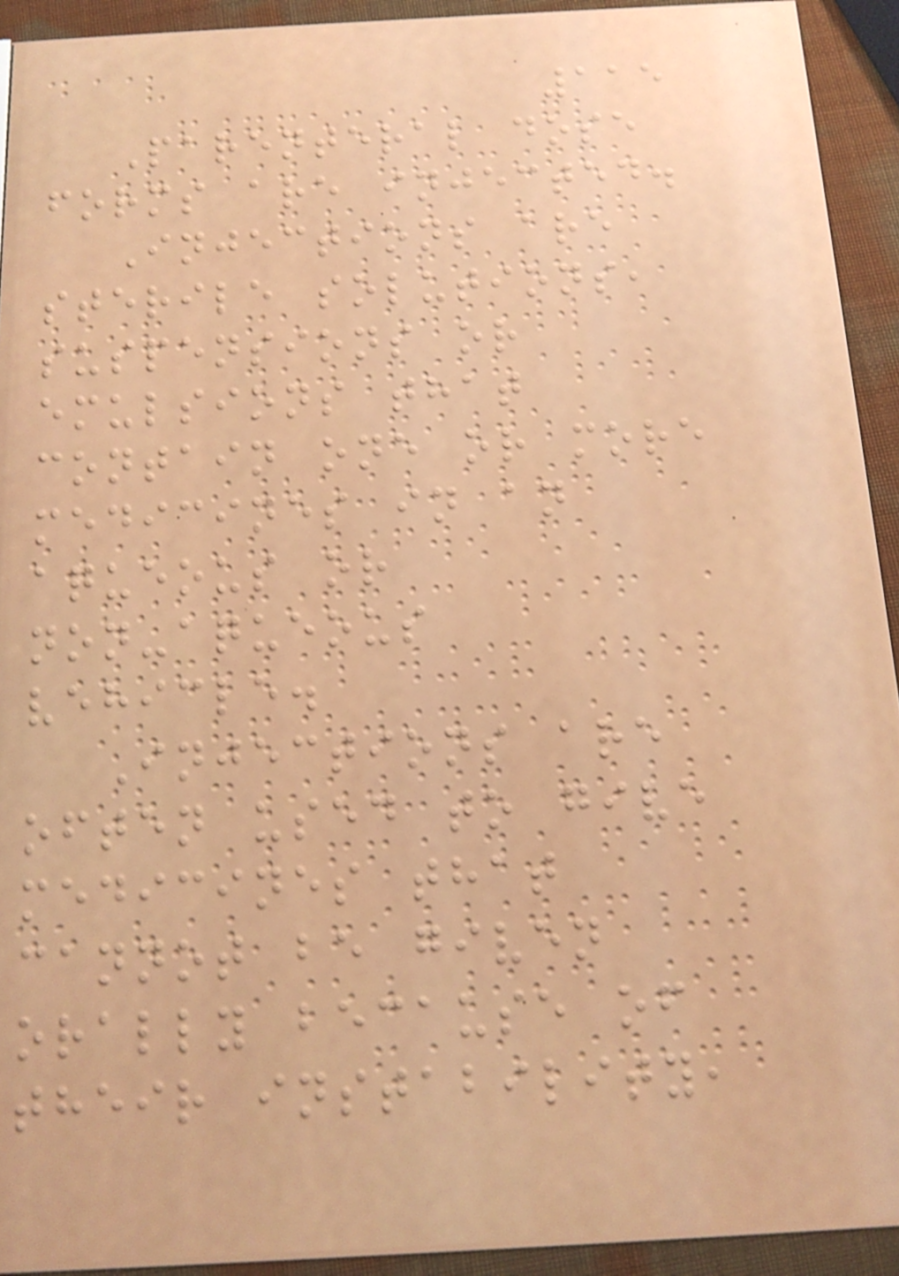115
Parenteral dose
forms are injected.
Injections are
sterile solutions,
suspensions or
emulsions that
contain one or more
medicines in an
aqueous or
non-aqueous
vehicle.
Injections are
often used to give
medicines that
cannot be given
orally because of
their instability,
